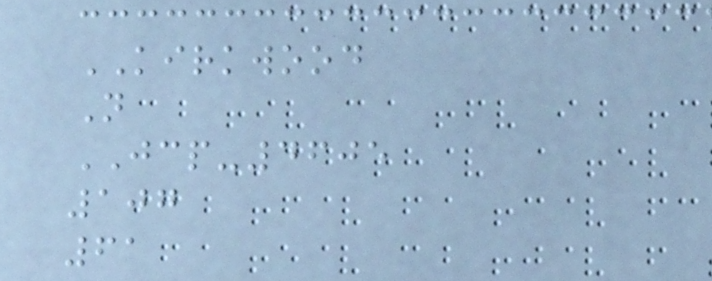KIRKWOOD
N
JCP-4605
107
61
